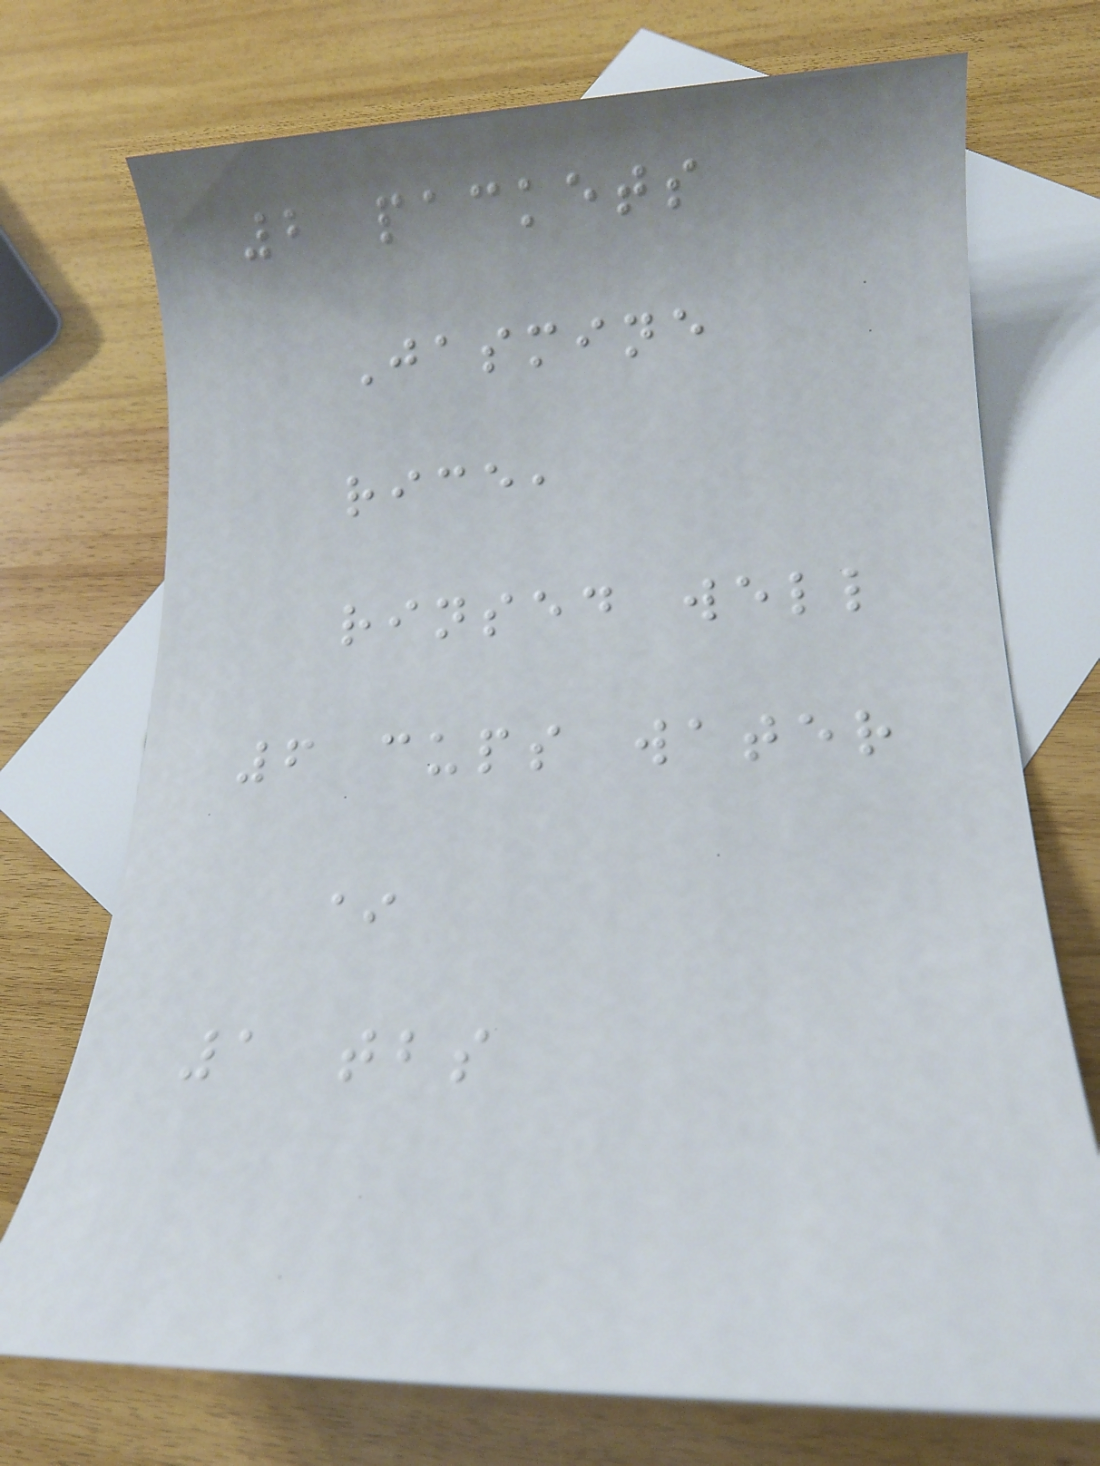2 packets
Jasmine
rice,
rinsed well
6 cups water
*
1 tbs
